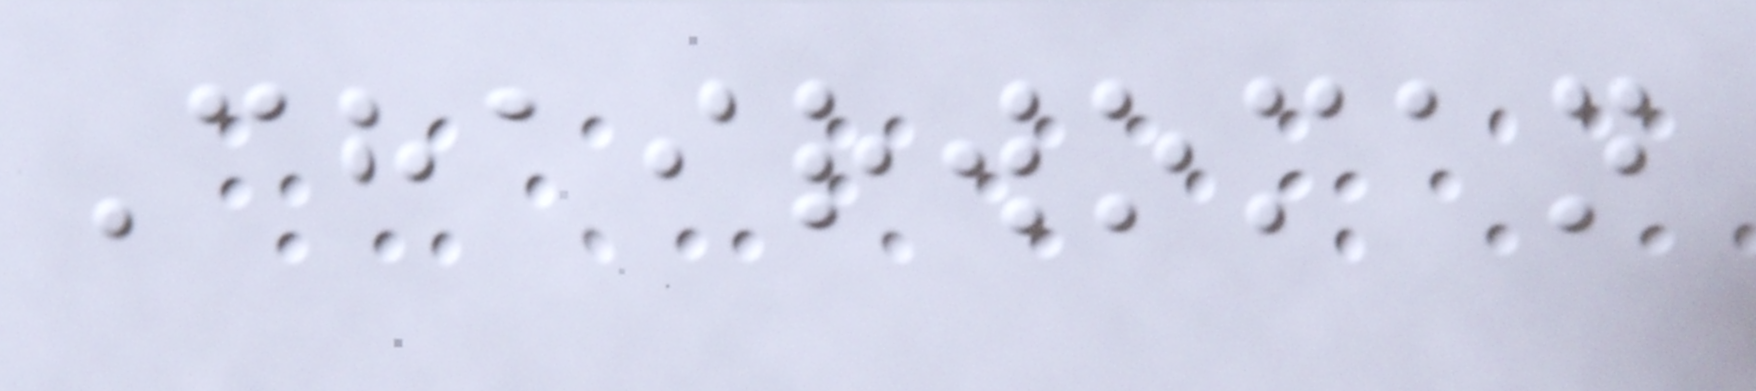Chairwoman
